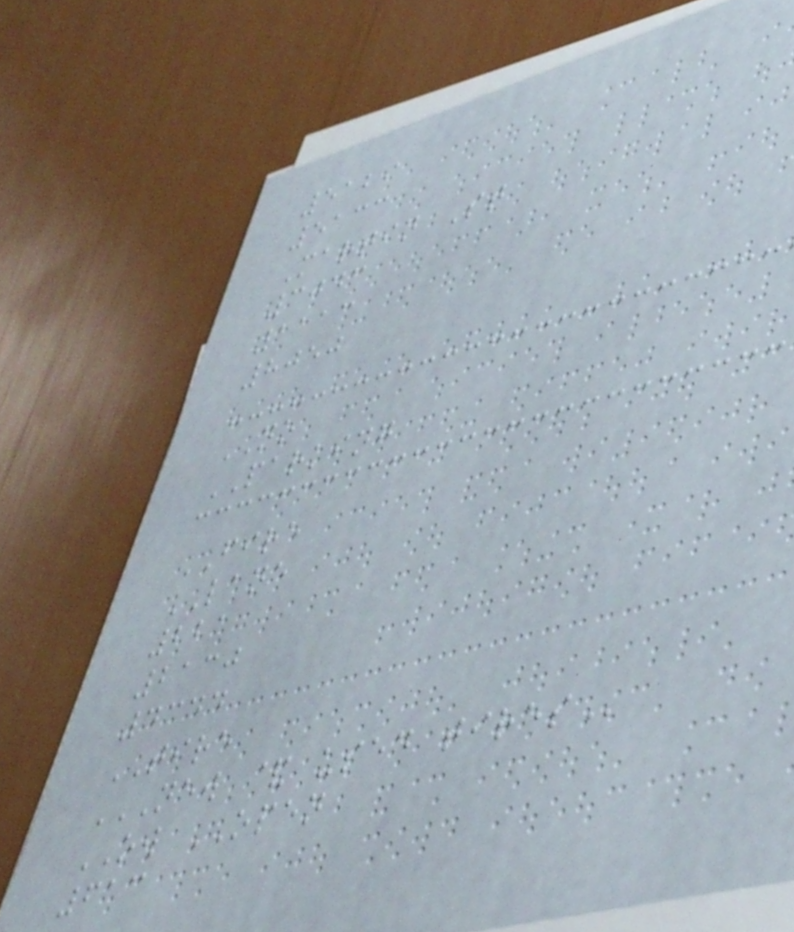5129
5133
Martin St
3043
1113
8050
NO
PARKING
FIRE
LANE
221
2130
4344
TIRE
NEW & USED TIRES
OW OPEN
613
